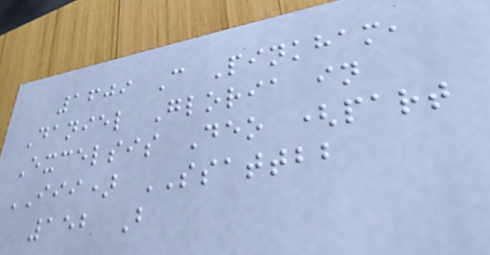1609 C Pinkham,
Daniel Gloria in
Excelsis Deo (part
III) SSATTBB
152 B
